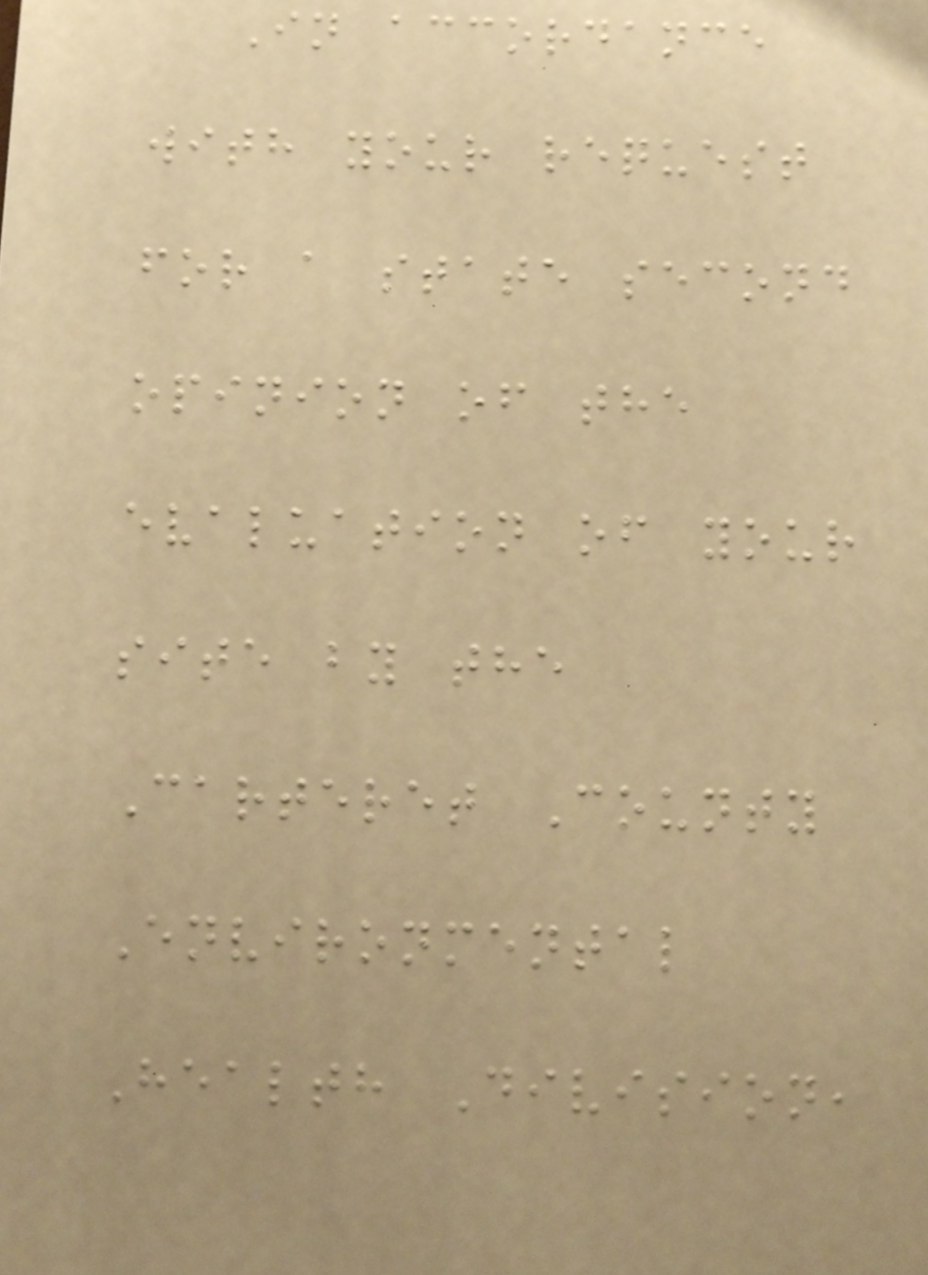In accordance
with your request
for a state second
opinion of the
evaluation of your
site by the
Carteret County
Environmental
Health Division,
